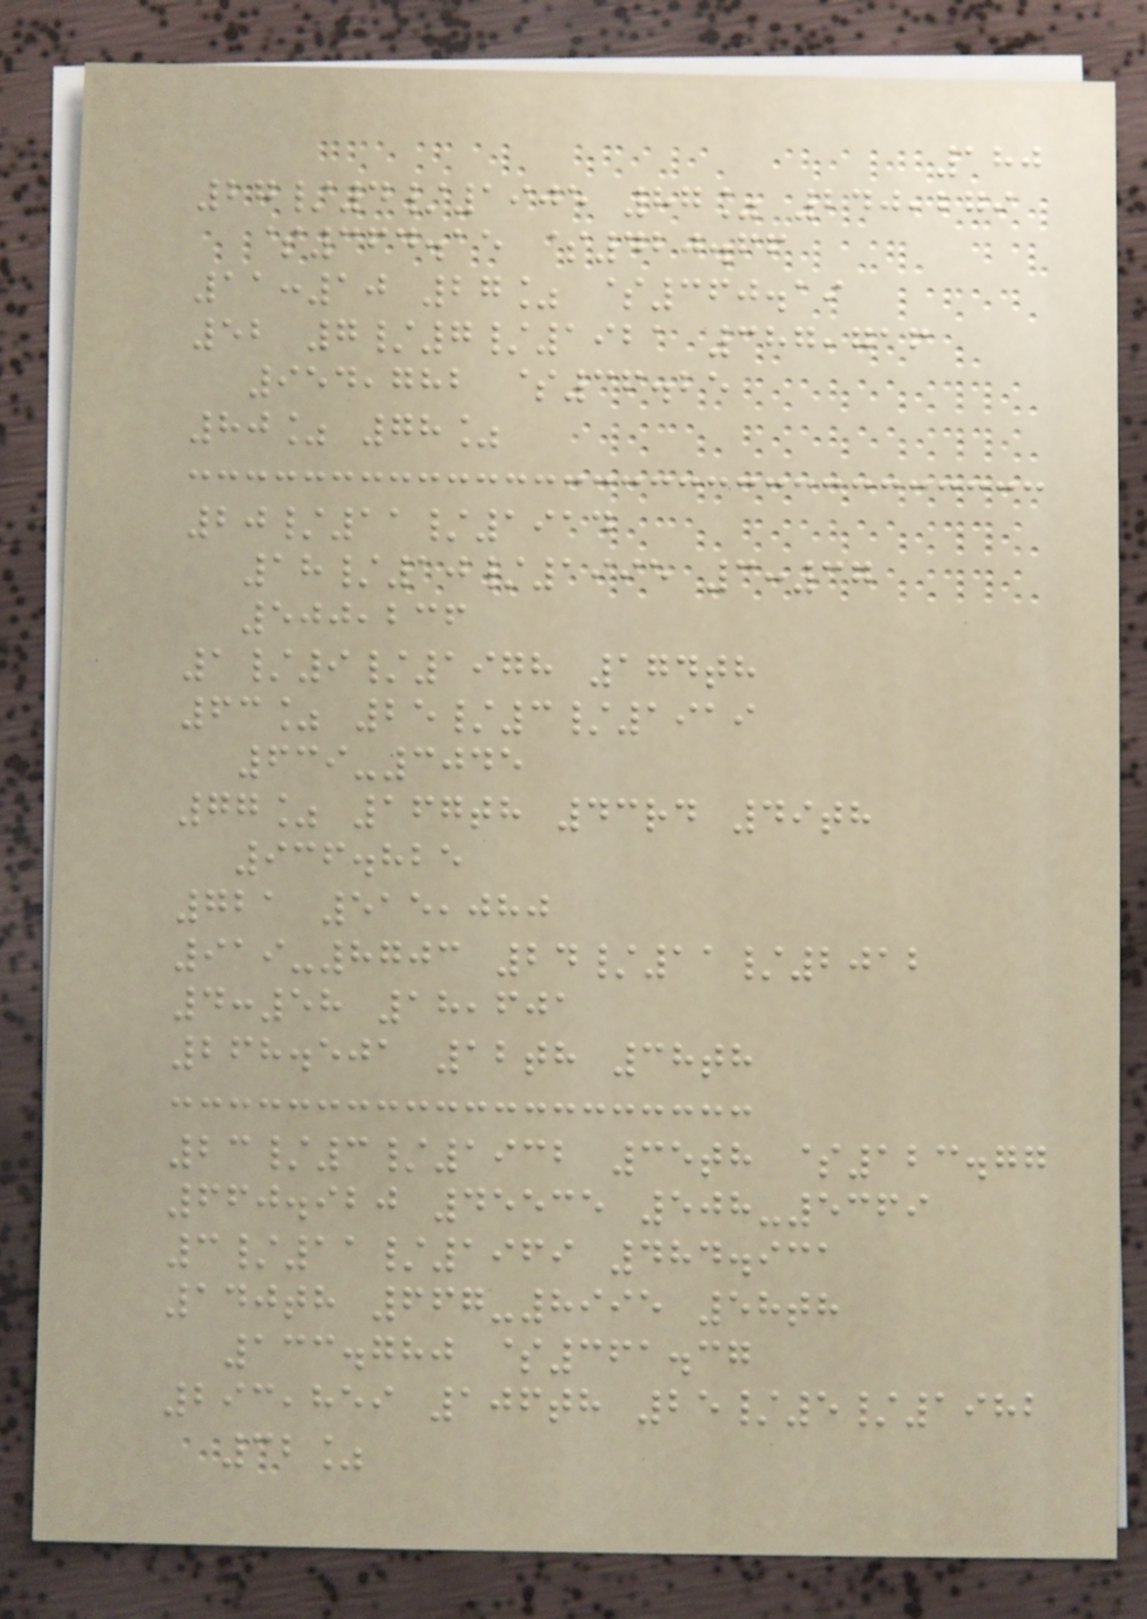180
27/4/1905 87% 240,279
$364.15 $420.66
11:10 27% $360.19
52 7/7/1921 387,716
954,782 $36.25
80% 78%
20/11/1914
18/10/1995 3:37
500,236
1/9/1978 174th
63% 25/3/1919
639-3045
77% 167th 43rd 49th
936.825
721 515,080
919-8703 24/11/2012
4:58 18,601
268.501 12th 38th
23/3/1932 35th $123.77
660.920 45535 508-5369
3/11/1969 484.931
140th 667-8995 58th
133.780 $361.37
293,859 106th 25/5/1982
32%
